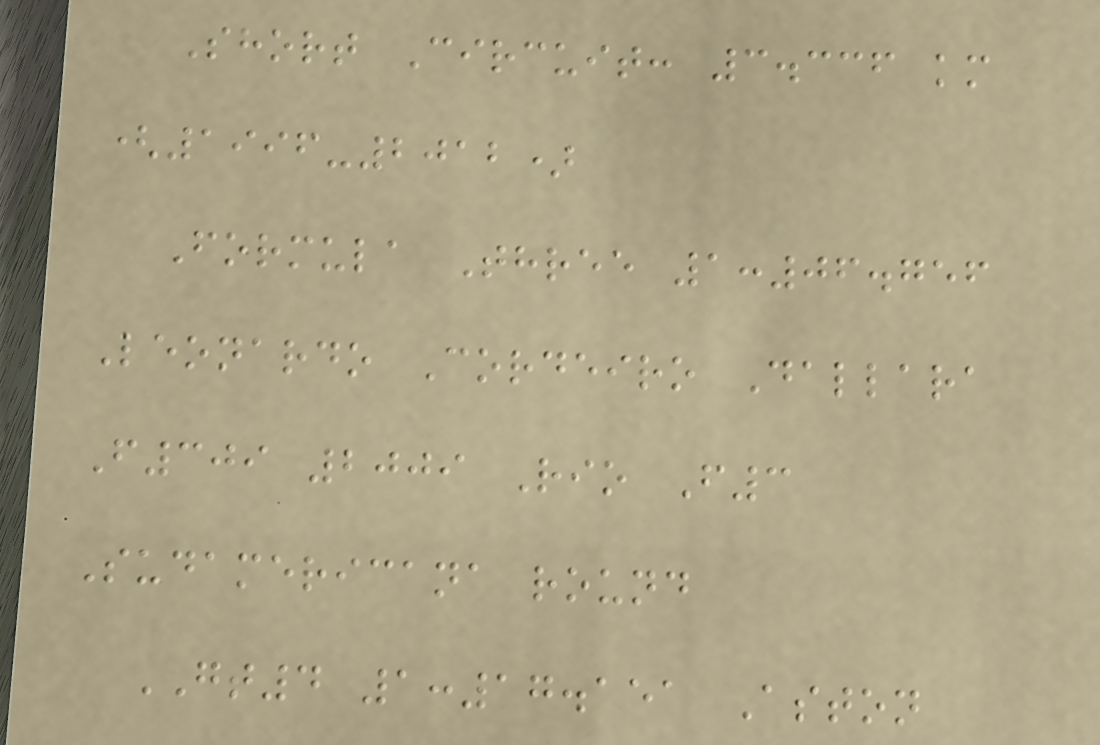Short Circuit: 3.336 km
(1996-2012)
Formula Three 1:06.756
Leonardo Cordeiro Dallara
F309 2009 Rio F3
Sudamericana round
GT4 1:17.151 Aston
